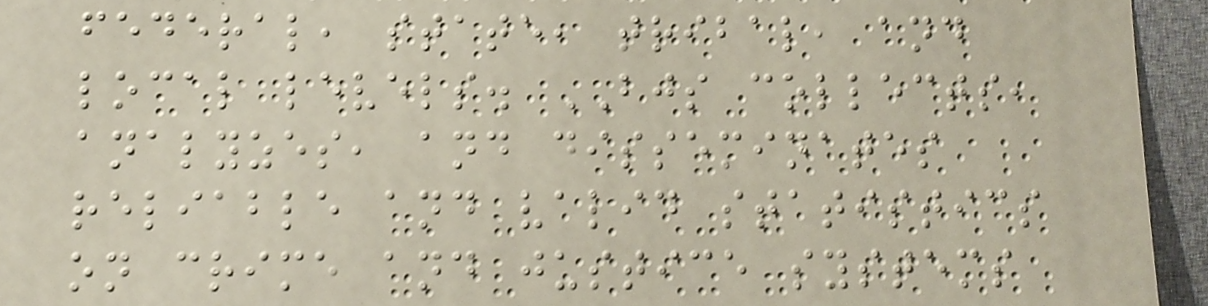federal, state, tribal, and
local levels. BJS collects,
analyzes, and disseminates
reliable and valid statistics
on crime and justice systems
